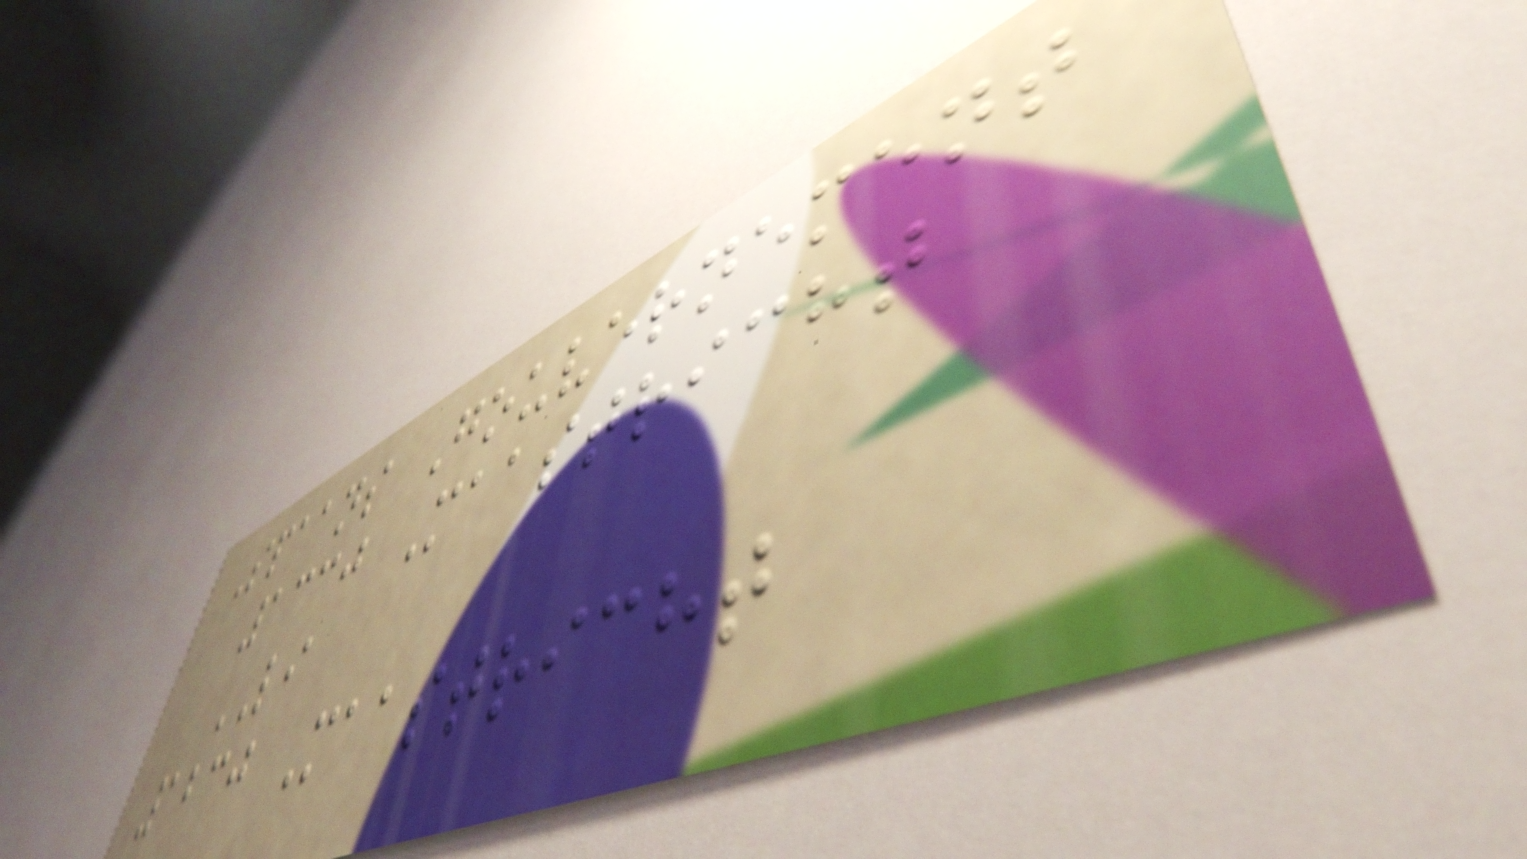Spaans Gouvernement
1330 Maastricht
LI
1230 Maastricht
